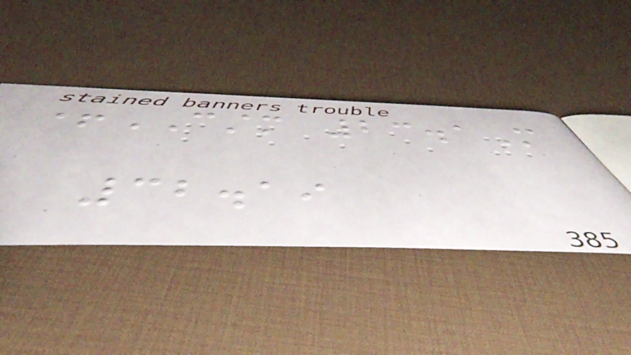+CSTM 23.1M
32.19
